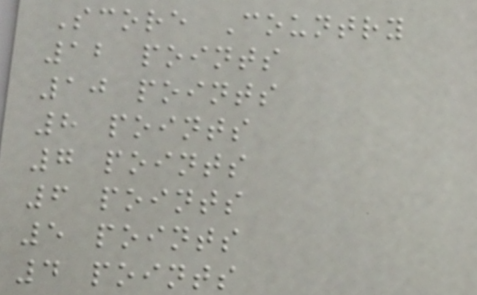Score Country
12 points
10 points
8 points
7 points
6 points
5 points
4 points
